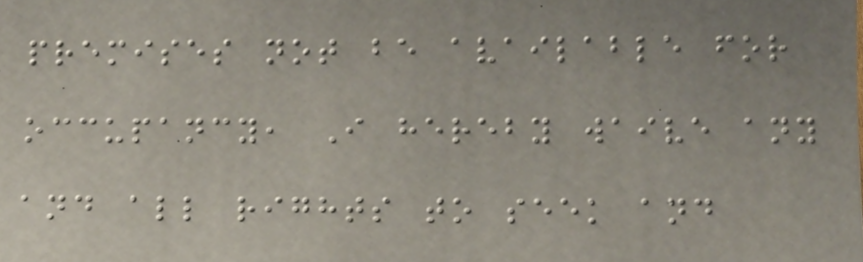premises not be available for
occupancy, I hereby waive any
and all rights to seek and
